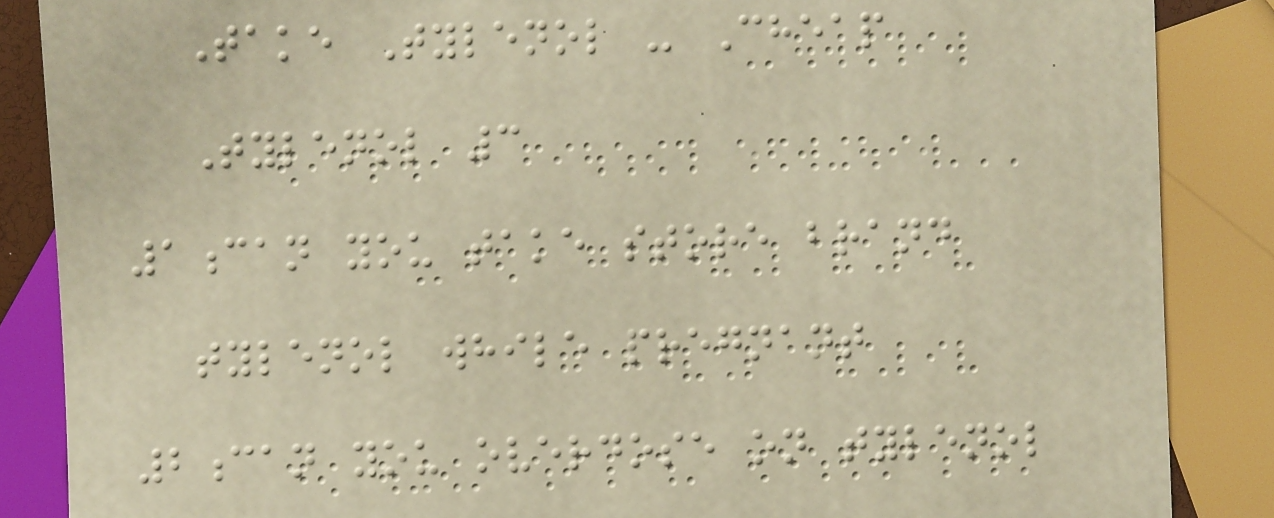Take Tylenol - Cheap
Tylenol 3
1can you take store brand
tylenol while pregnant
2can you overdose on tylenol
